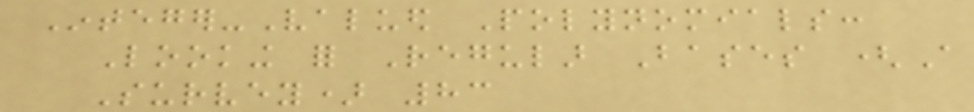Integer-Valued Polynomials:
Looking for Regular Bases (A
Survey) 83
